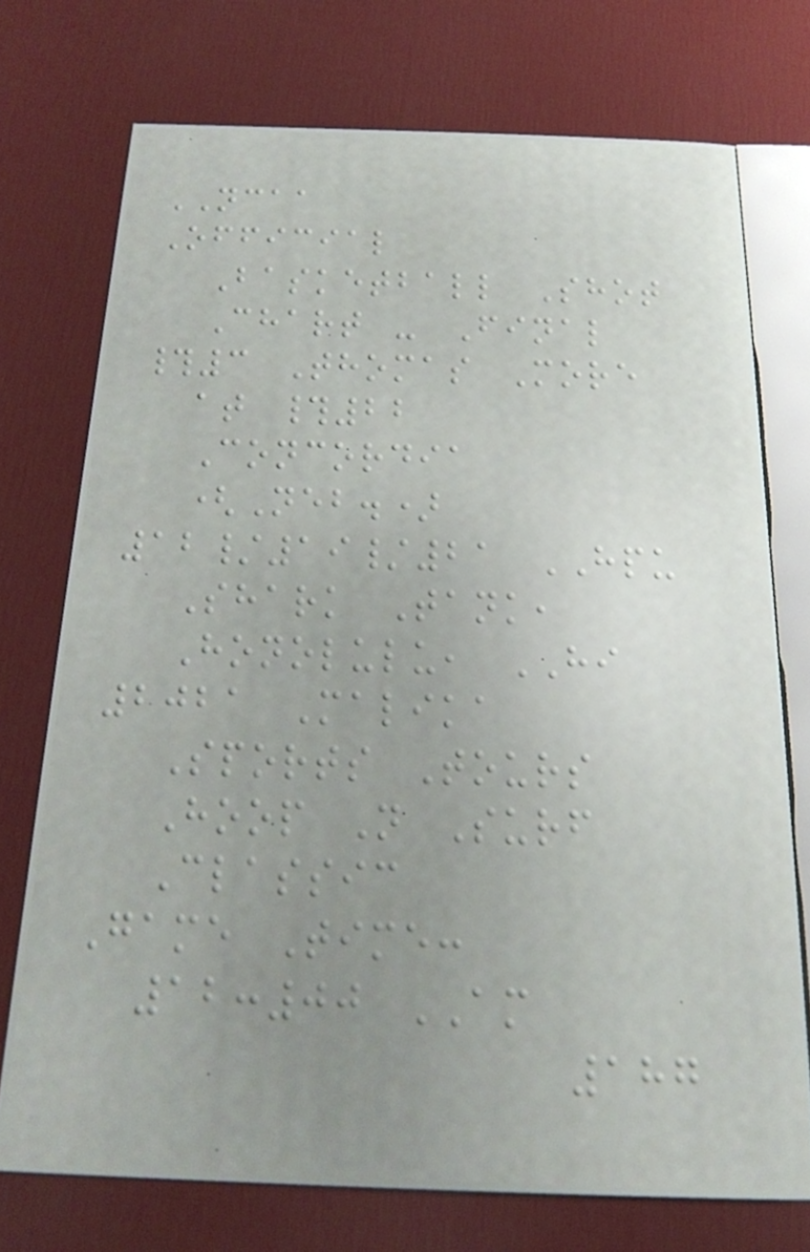NCAA
Official
Basketball Shot
Chart - Final
#3 Thomas More
at #22
Concordia
(Neb.)
12/19/21 HPU
Shark Tank,
Honolulu, HI
2021 Malika
Sports Tours
Hoop N Surf
Classic
Game Time:
12:00 AM
187
